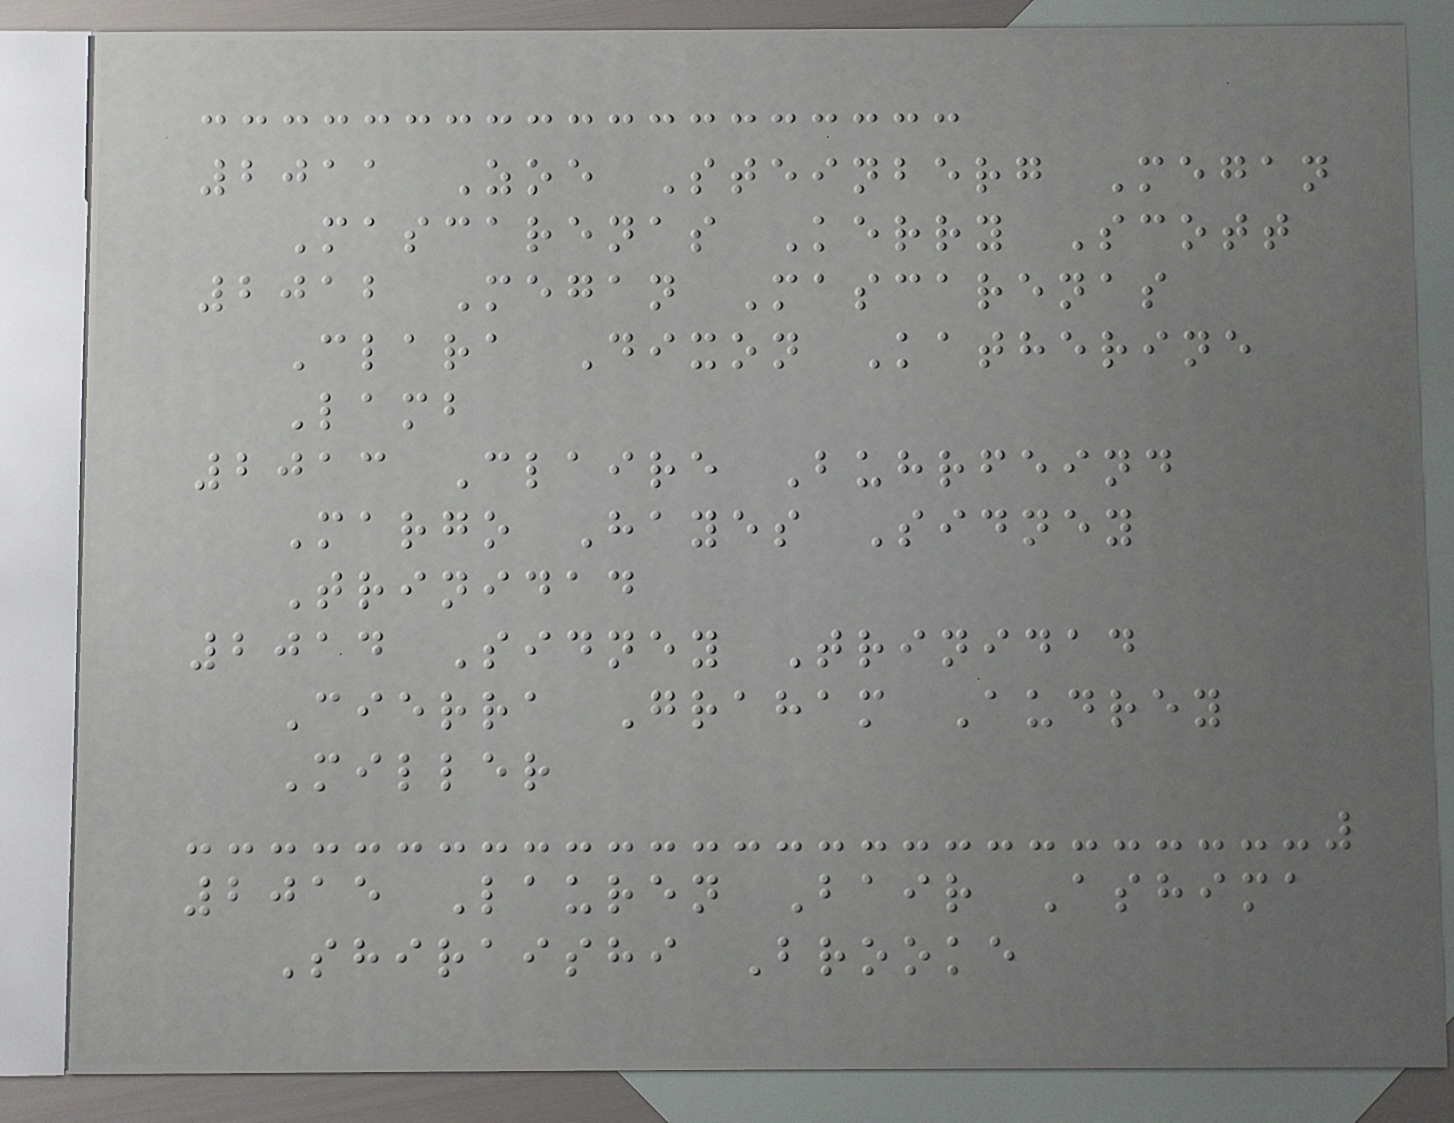2011 Zoe Steinberg Megan
Mascarenas Kerry Scott
2012 Megan Mascarenas
Clara Dixon Katherine
Lamb
2013 Claire Buhrfeind
Margo Hayes Sidney
Trinidad
2014 Sidney Trinidad
Cierra Graham Audrey
Miller
2015 Lauren Bair Ashima
Shiraishi Brooke
